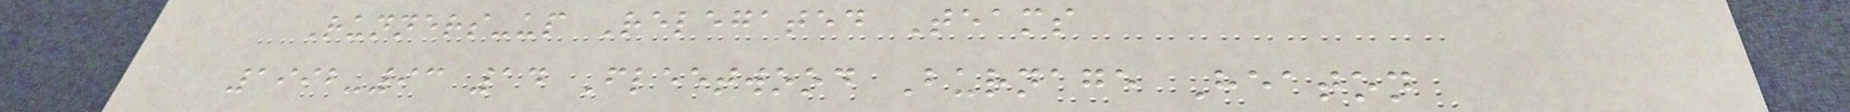Runners-up Relegated Teams
1992-93 14 Fleetwood Burnage Heaton
